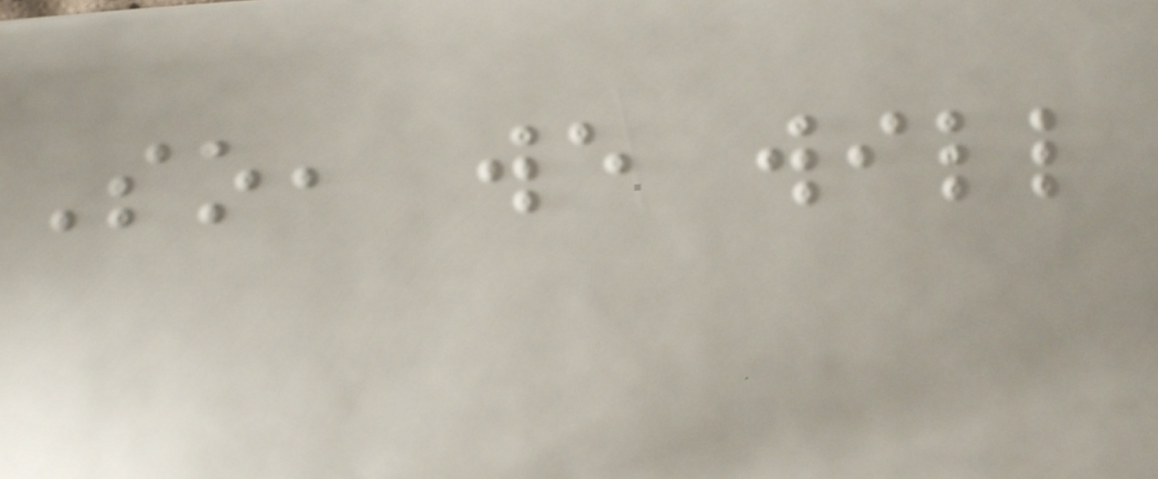So, we will
